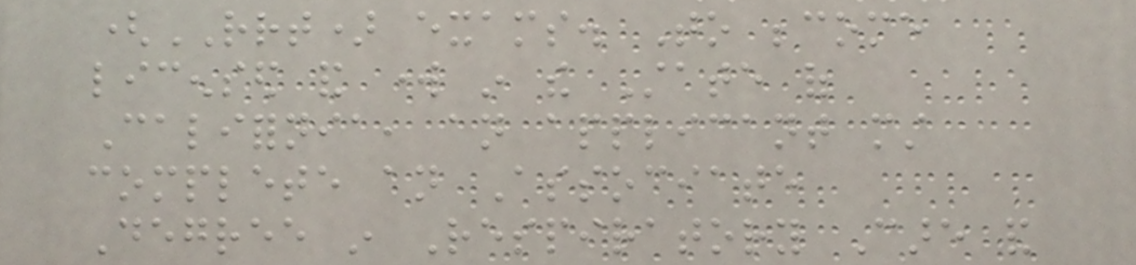(RRT) exams. To become
licensed and work in the State of
California, an applicant must
complete an Associate
Degree in Respiratory Care and
